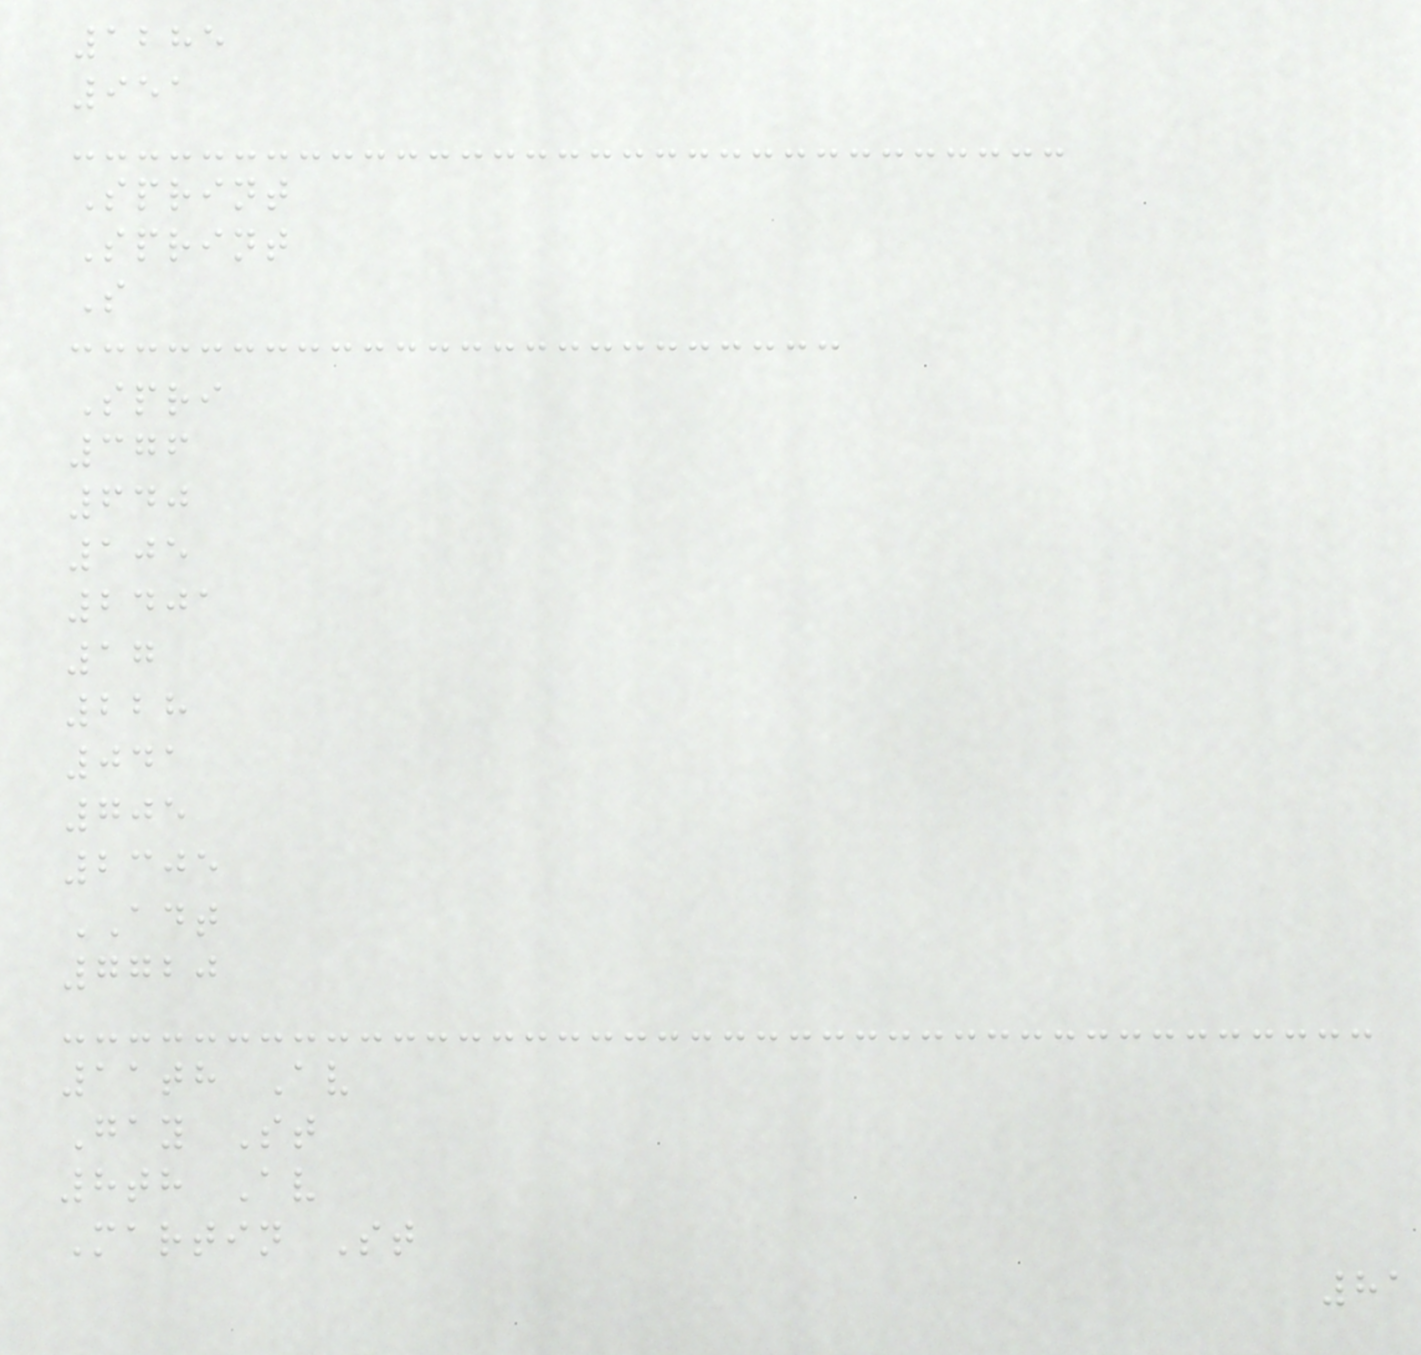1285
951
Sprint
Sprint
S
Spri
376
640
105
2401
17
228
041
705
2305
ADT
7720
11th Av
Gay St
8th Av
Martin St
81
